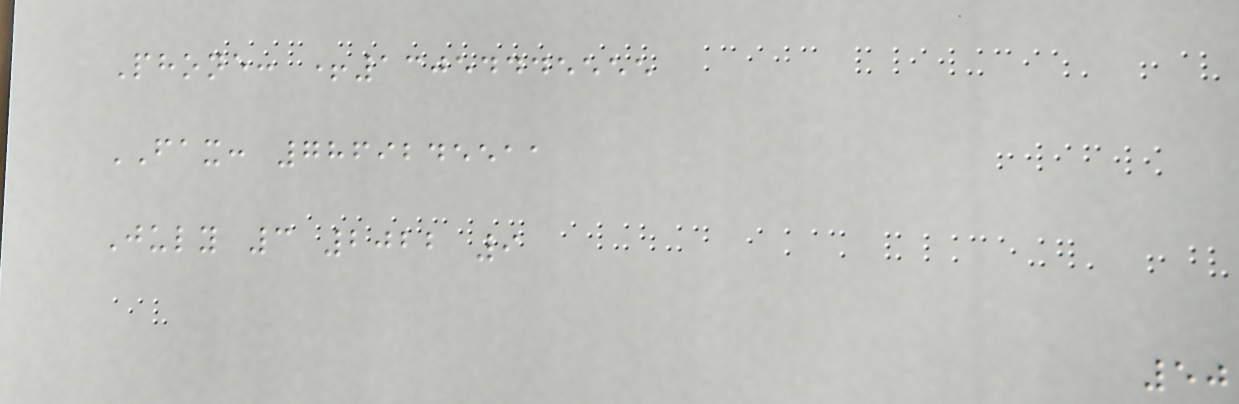Phone: +13054445555
FAX: 7869245511
July 3 2022 9
50
